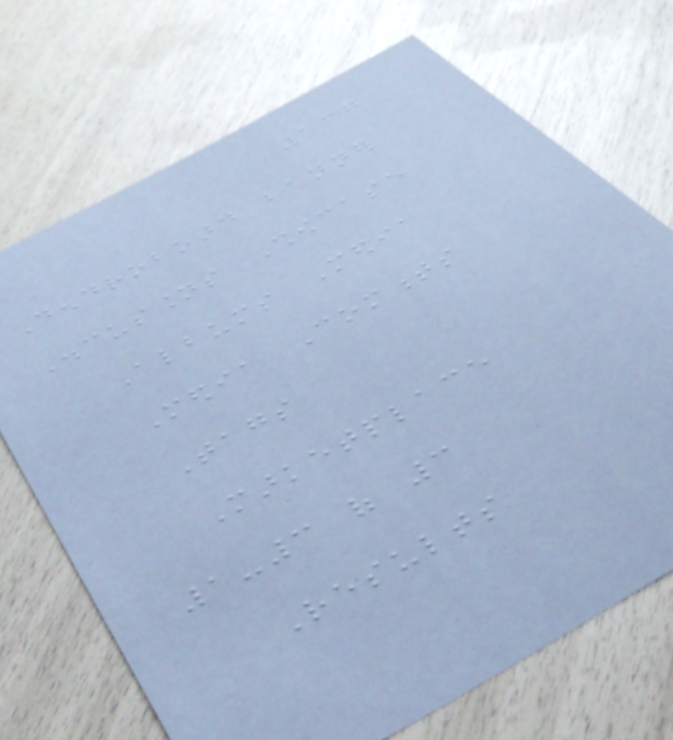137
Dendroboard banner
Discussions Showcase
Albums Media
Media Comments
Tags
Marketplace
1-3 of 3
Results
